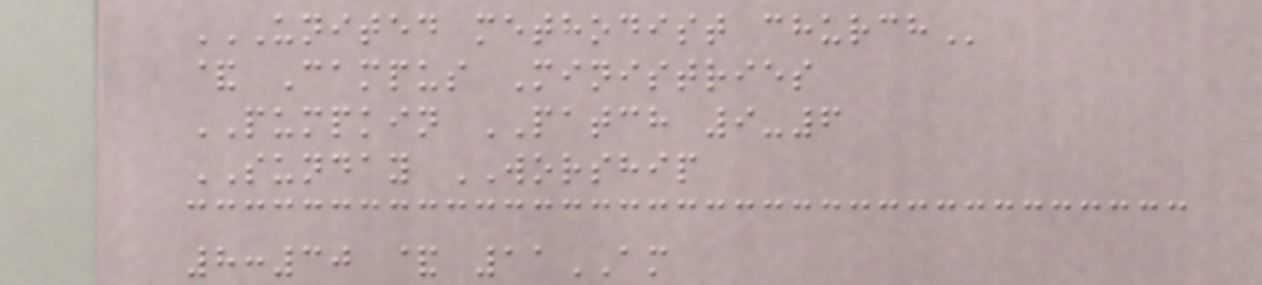UNITED METHODIST CHURCH
& Campus Ministries
PUMPKIN PATCH 9-6
SUNDAY WORSHIP
8:30 & 11AM
